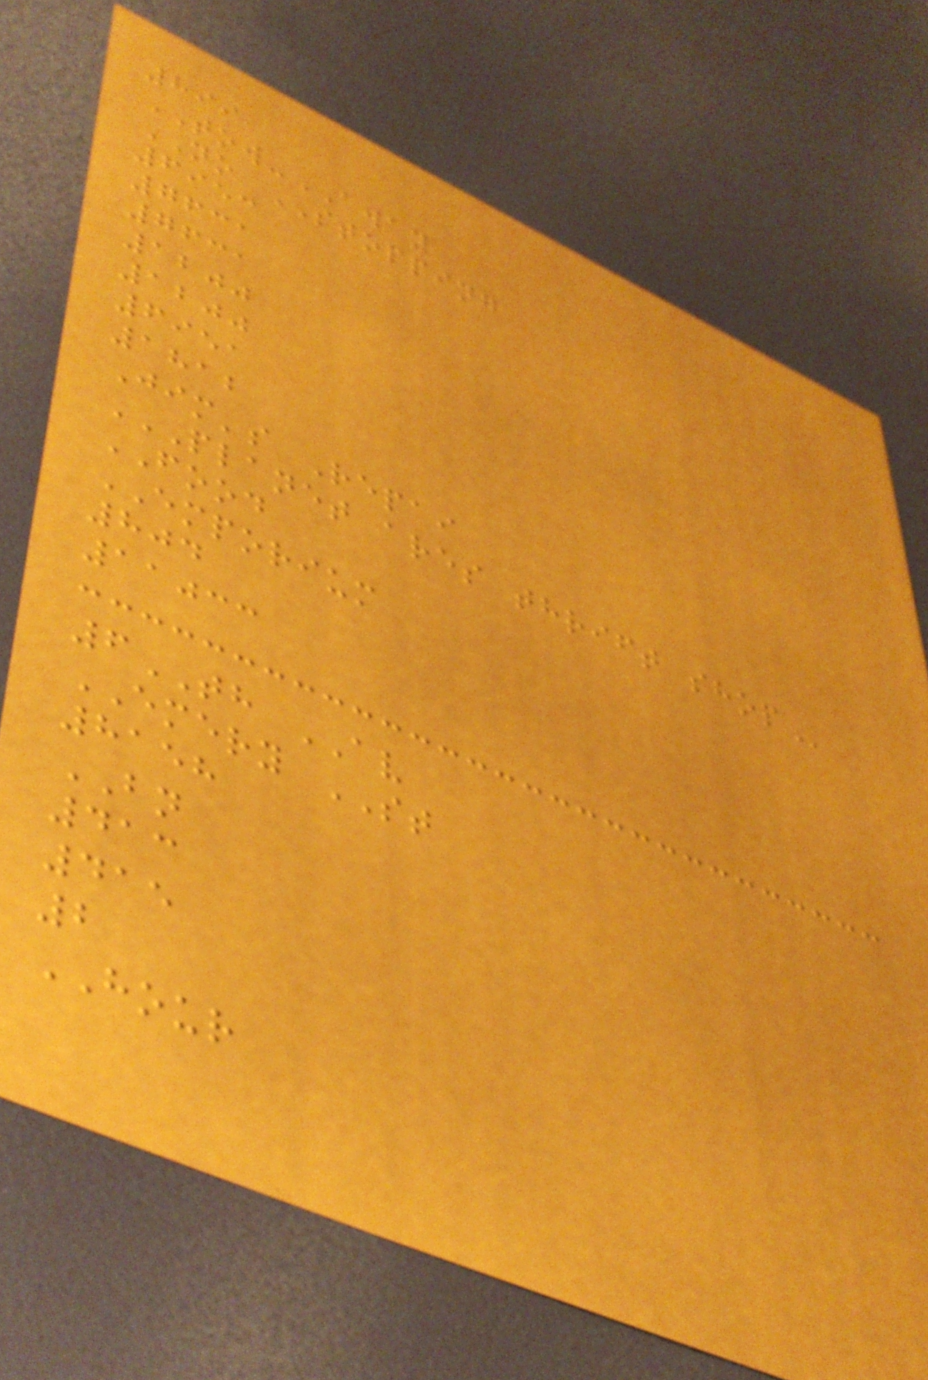899
TOW-AWAY
NO STOPPING
6953
7631
7631
1200
1200
6951
1812
Jim's Repai
PLANET ARES THRIFT SHOP
FOOD
EMPORIUM
804
11033
6TH AV
EMERY ST
8158
BN
413
415
2
HOUR
